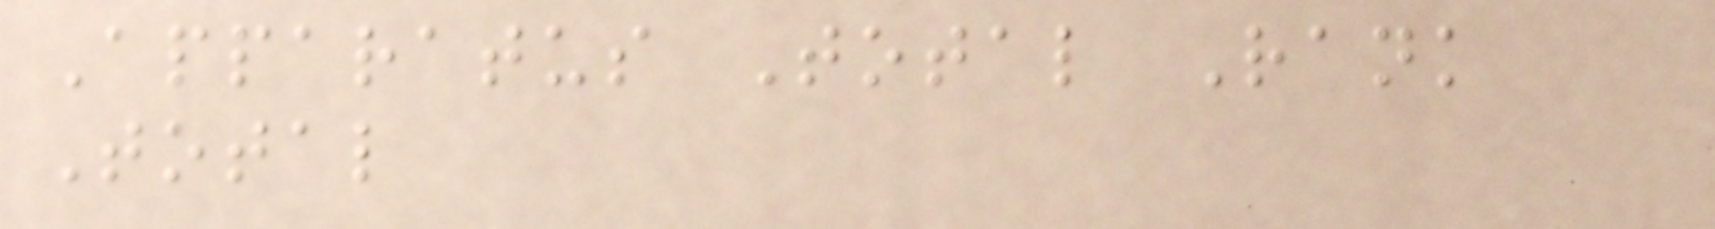Apparatus Total Rank
Total
